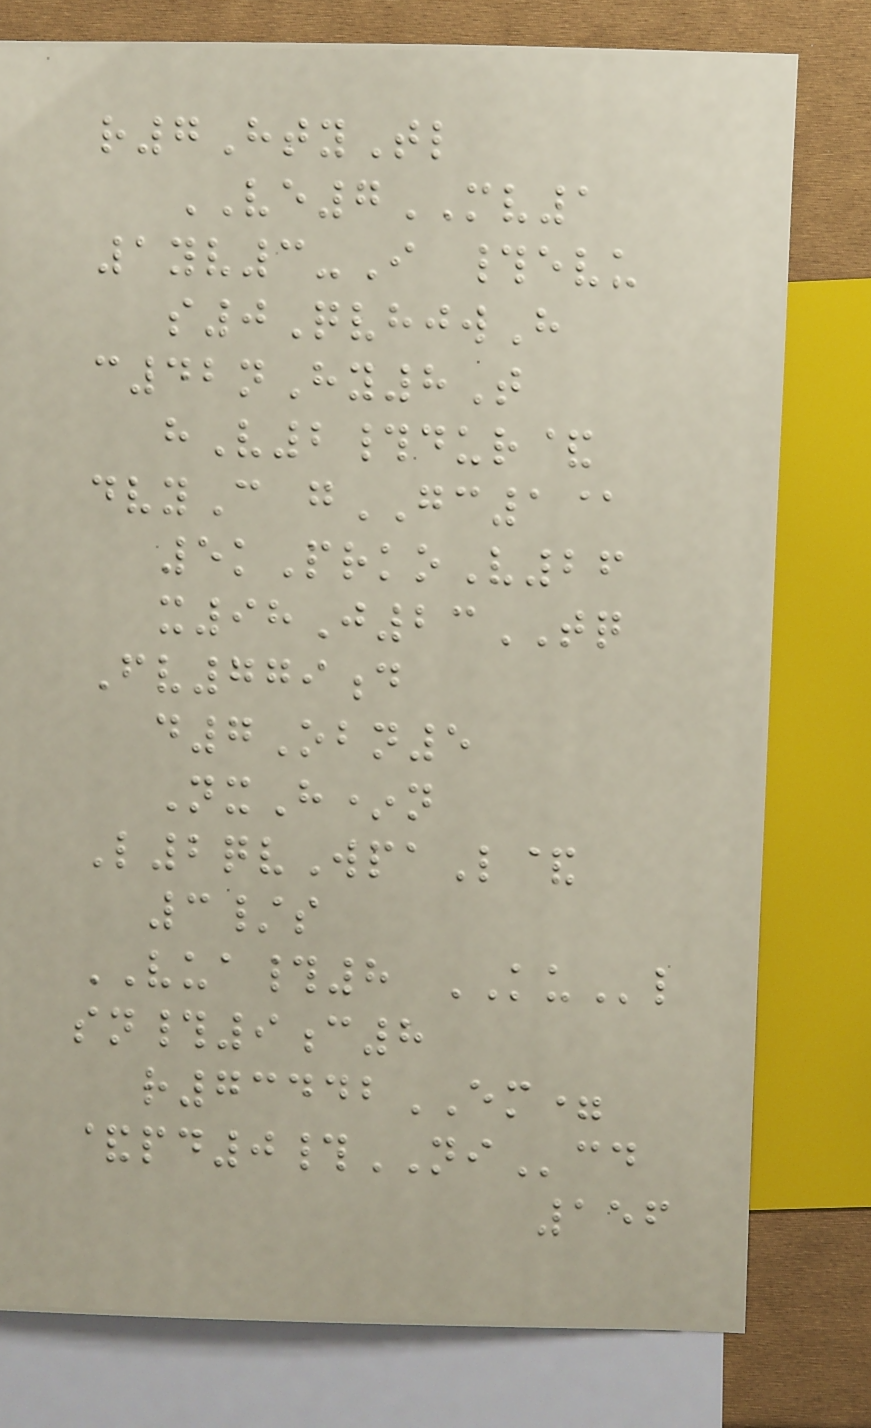r7HtyTl
VE7MV1
1yv3-I #evu
s0QvhjwH
c42nHy8T
hV2#dur&
dvyC gGC1@
5kPrkoV26
x98J23TQ
Fv779d
d7Obn5
NxH*n
L2qvWpaL&
3/s
VUA#8 KUl
sn#9c8
r73442EM=
&pd0#NIcd
156
